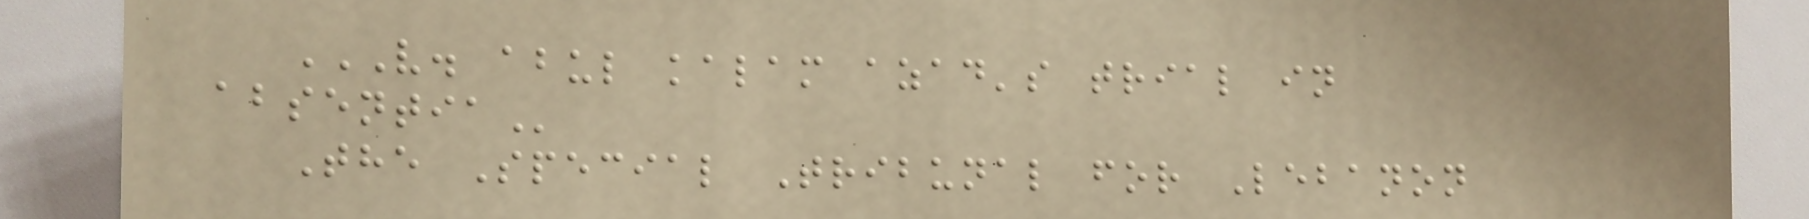V. ABUL KALAM AZAD'S TRIAL IN
ABSENTIA
The Special Tribunal for Lebanon
